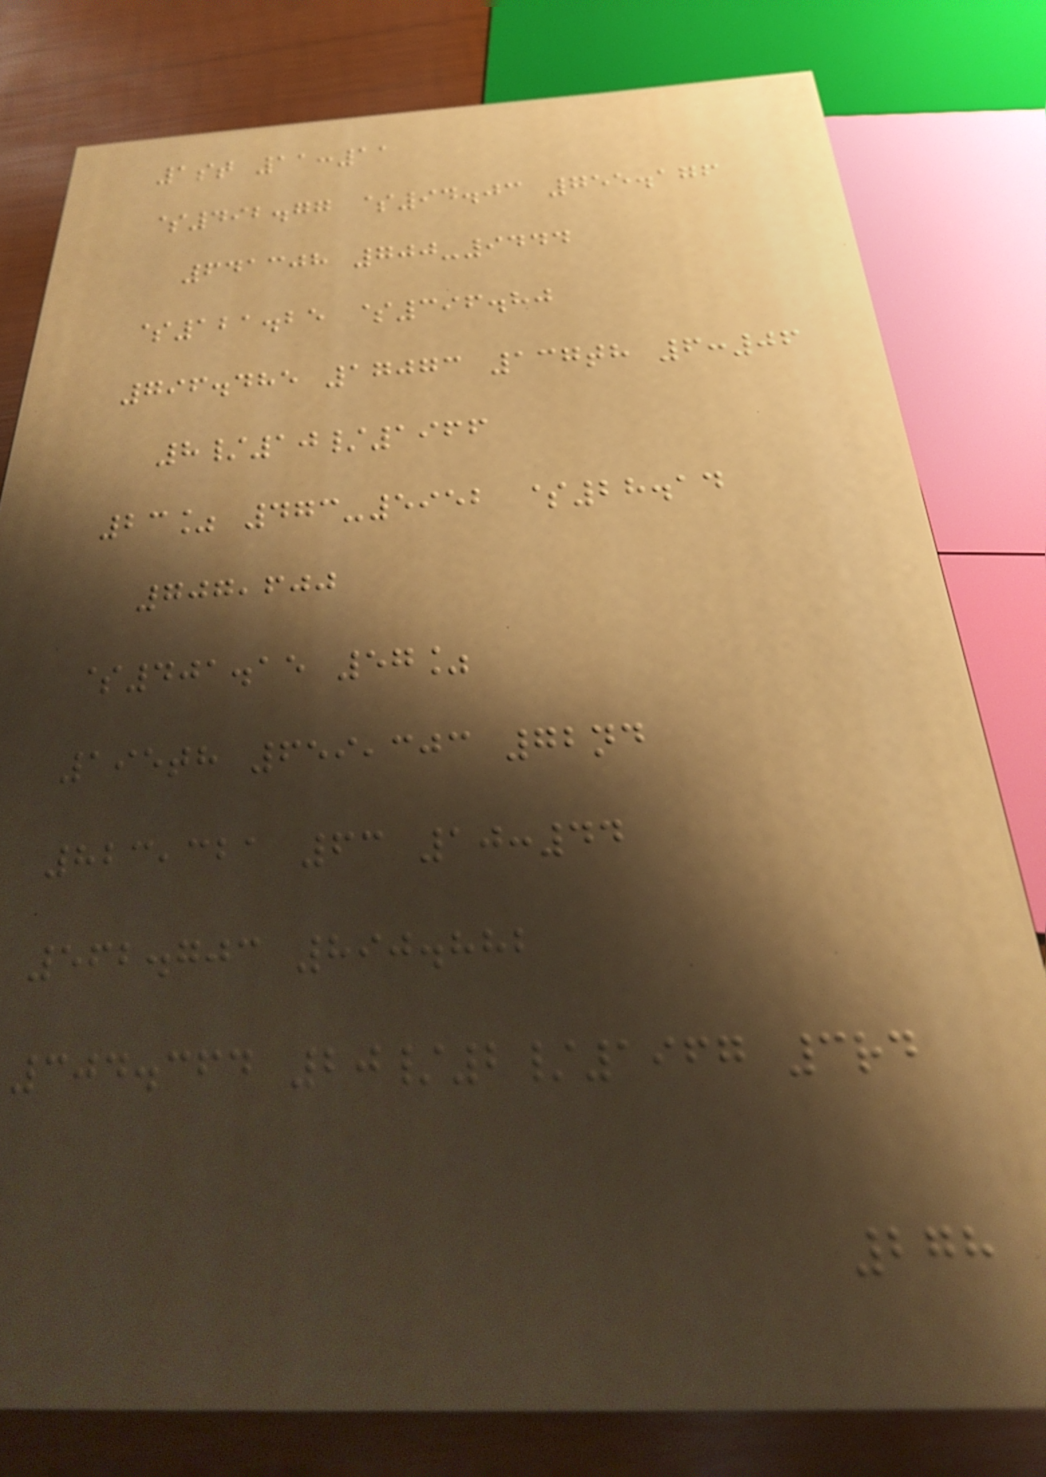1st 11:11
$492.77 $94.03 755.176
641308 700-9444
$121.25 $396.80
796.485 17073 137th 6:06
8/10/1966
23% 473-5952 $28.14
707,600
$401.15 57%
195th 659,303 72nd
823,321 63 10:44
562.703 890.882
304.364 20/2/1967 3rd
278
